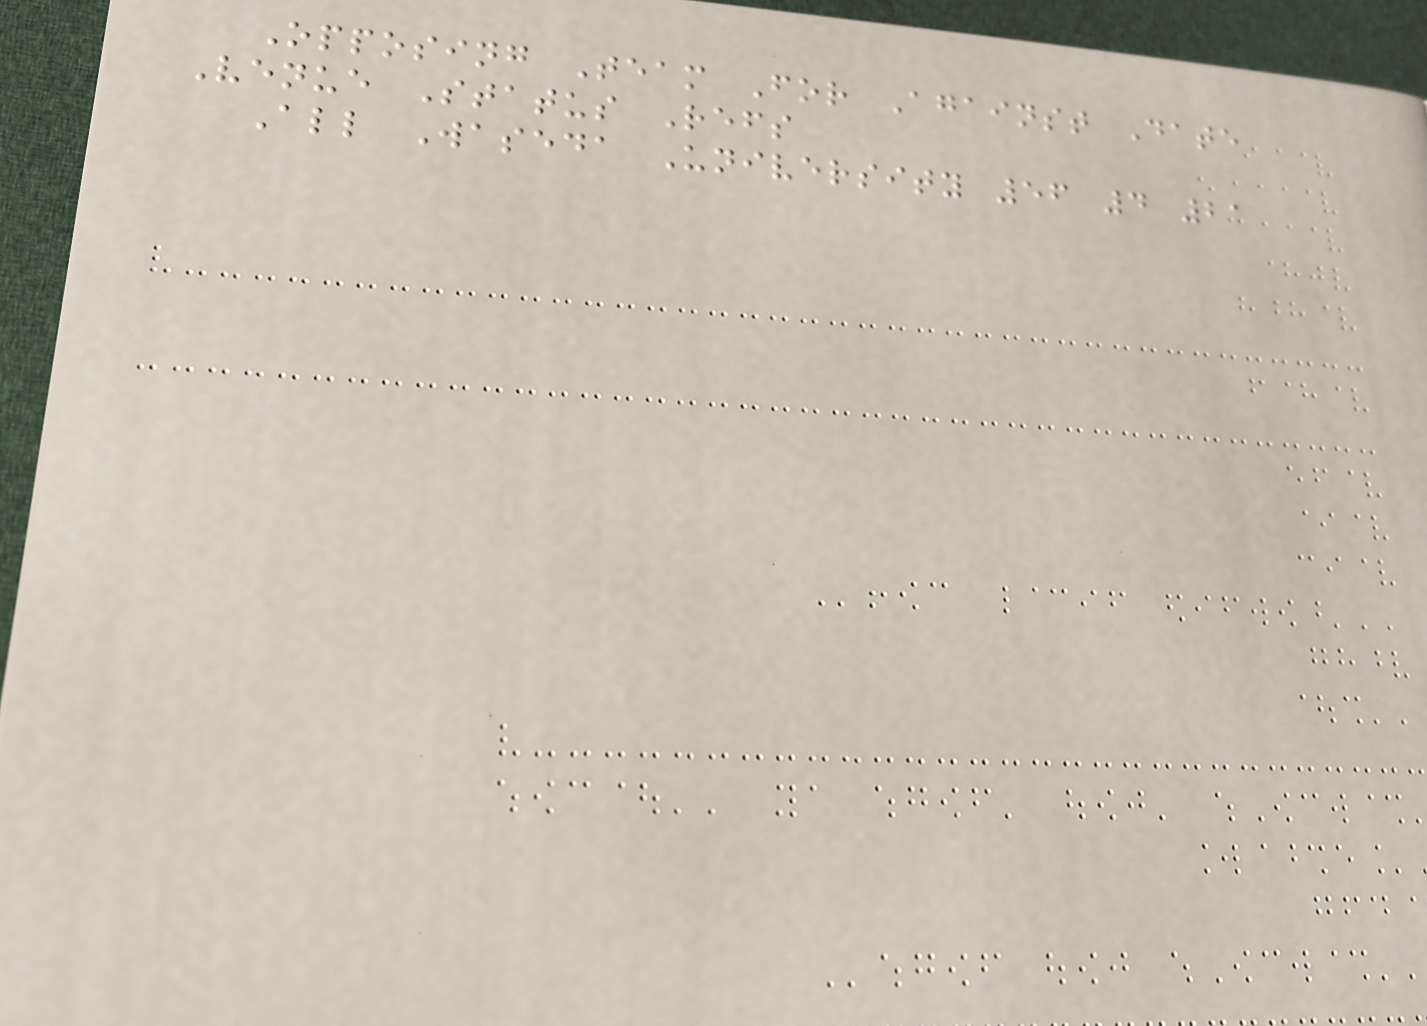Opposing Team For Against Date
Venue Status Refs
All Waseda University 56 4 21
